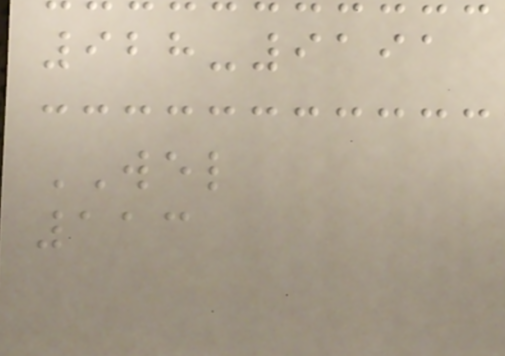928-9191
WEL
113
